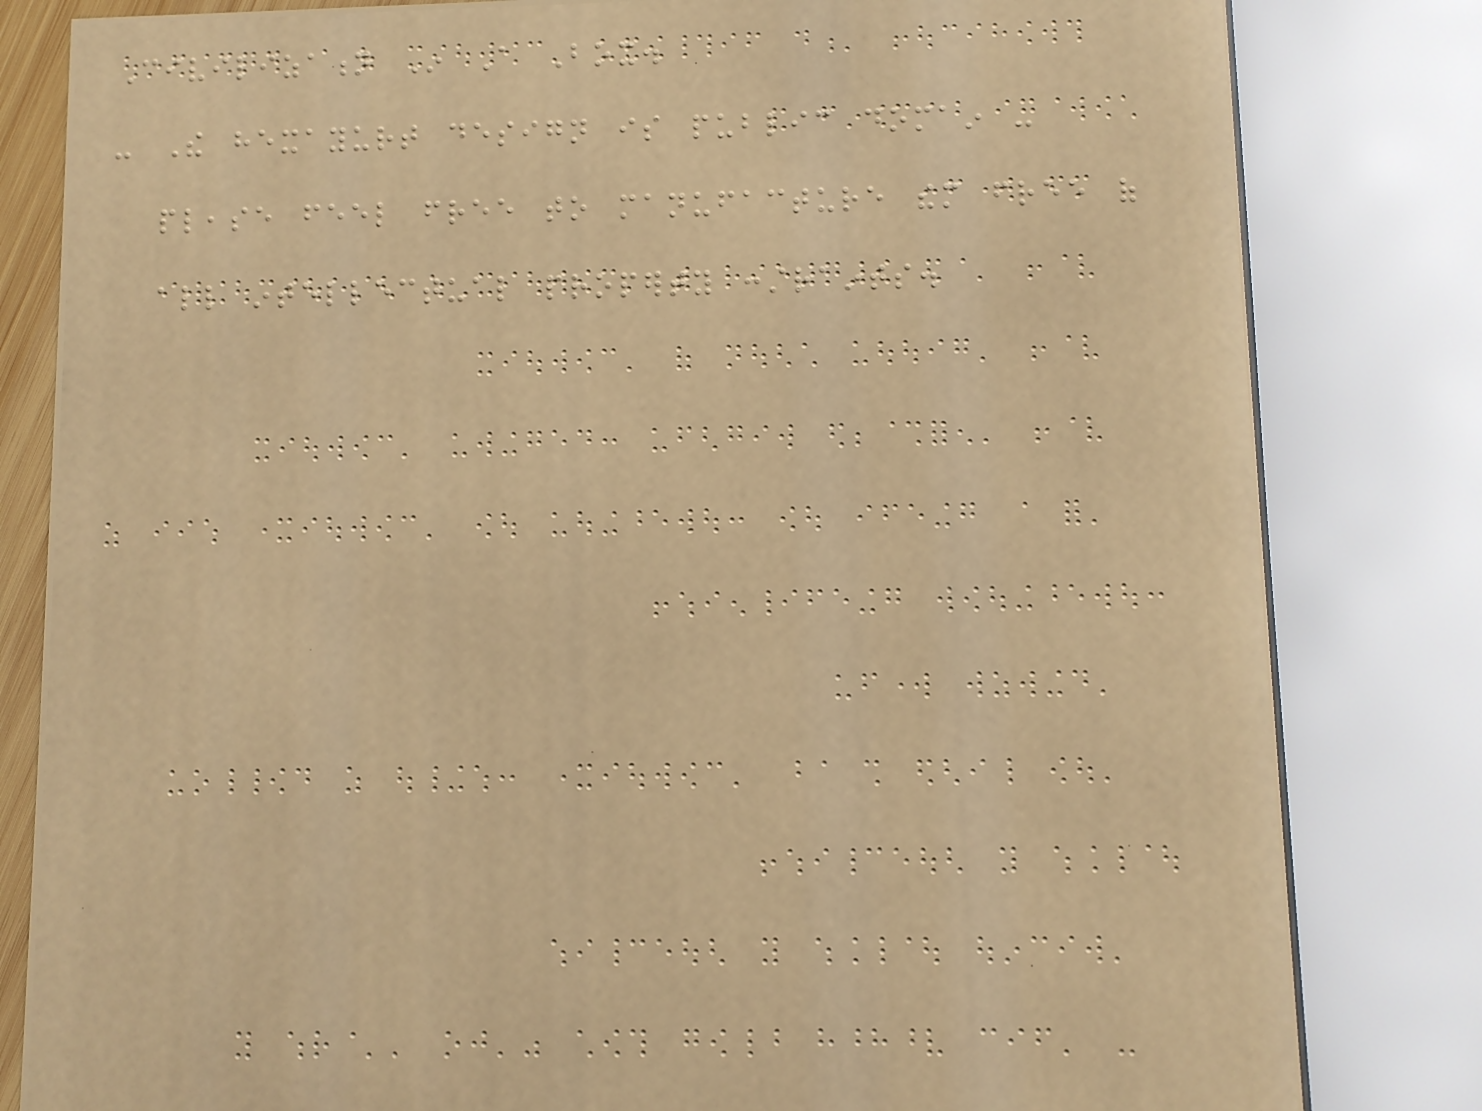Civilization In A Box.
- The hexayurt design is public domain -
please feel free to manufacture them free of
all intellectual property constraints.
